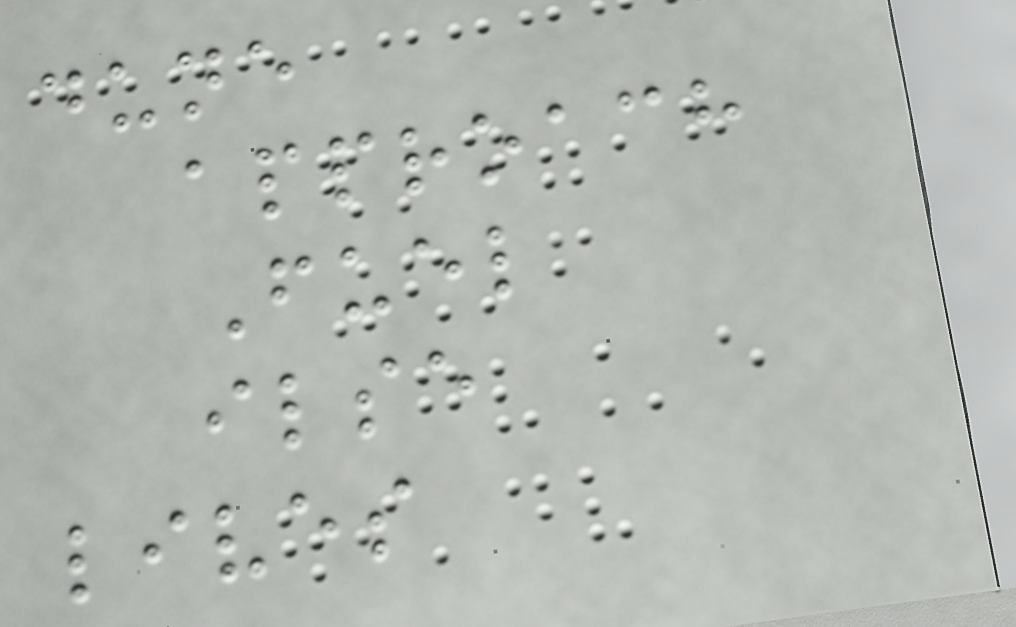dune
approach
Fuel
ilse
lives
